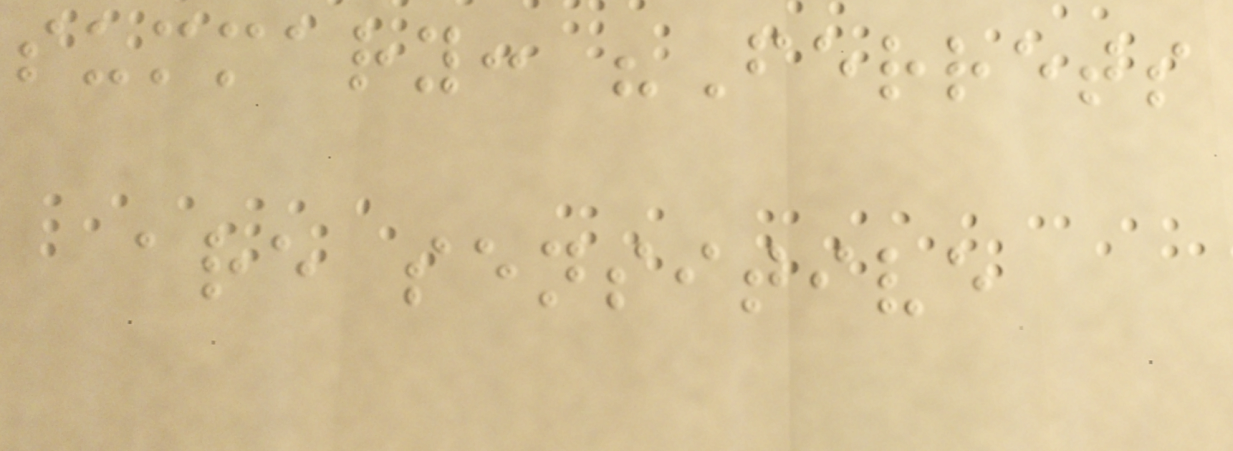summary: "Ferrets
are sensitive
